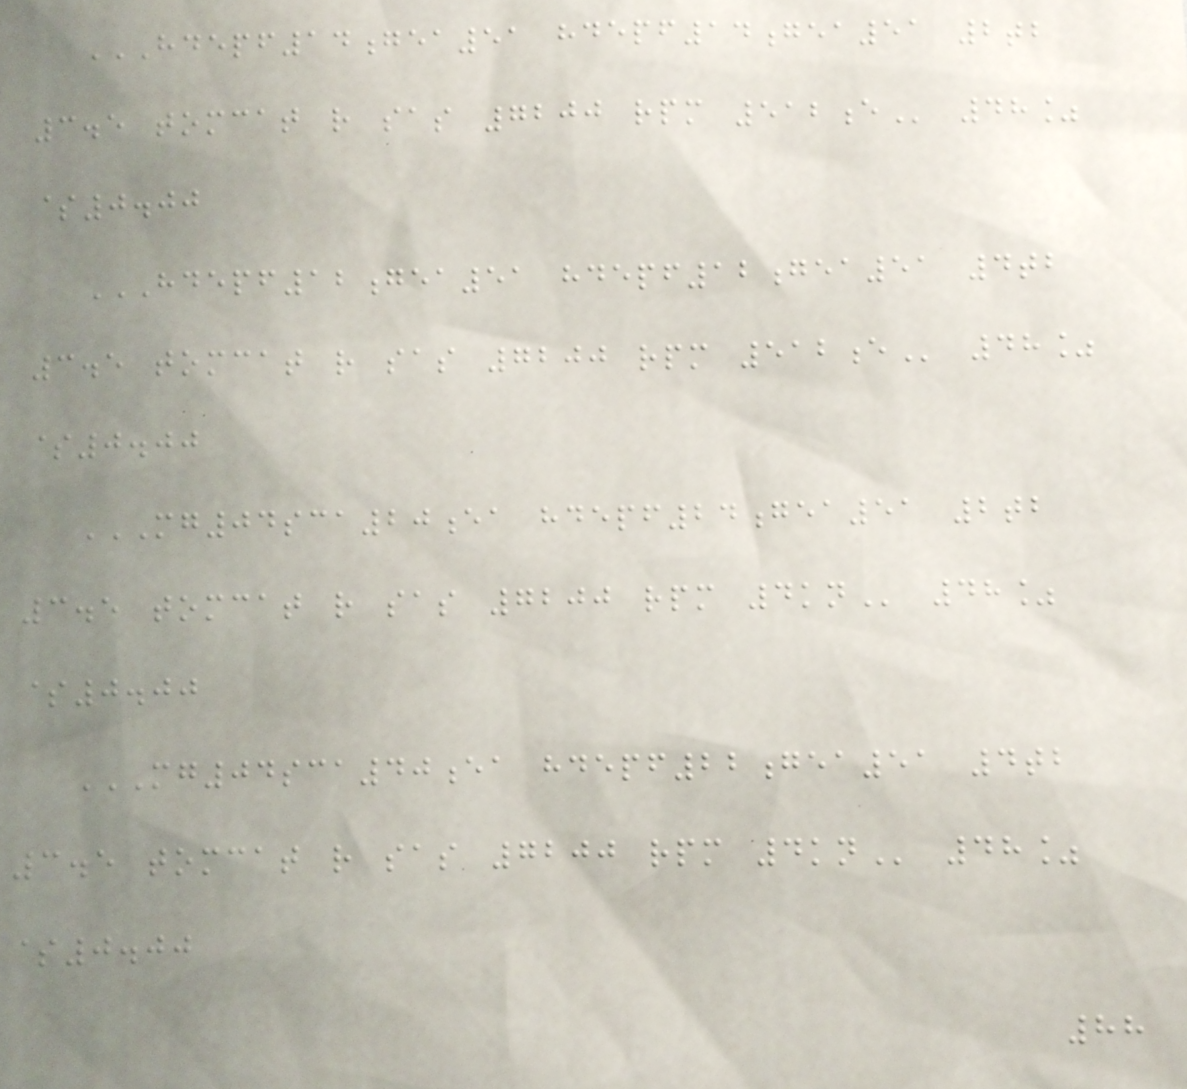HDEPF14GEA51 HDEPF14GEA51 2TB
3.5 TOMCAT R SAS 7200 RPM 512E 48%
$0.00
HDEPF12GEA51 HDEPF12GEA51 4TB
3.5 TOMCAT R SAS 7200 RPM 512E 48%
$0.00
MG04SCA20EA HDEPF24GEA51 2TB
3.5 TOMCAT R SAS 7200 RPM 4KN 48%
$0.00
MG04SCA40EA HDEPF22GEA51 4TB
3.5 TOMCAT R SAS 7200 RPM 4KN 48%
$0.00
88
